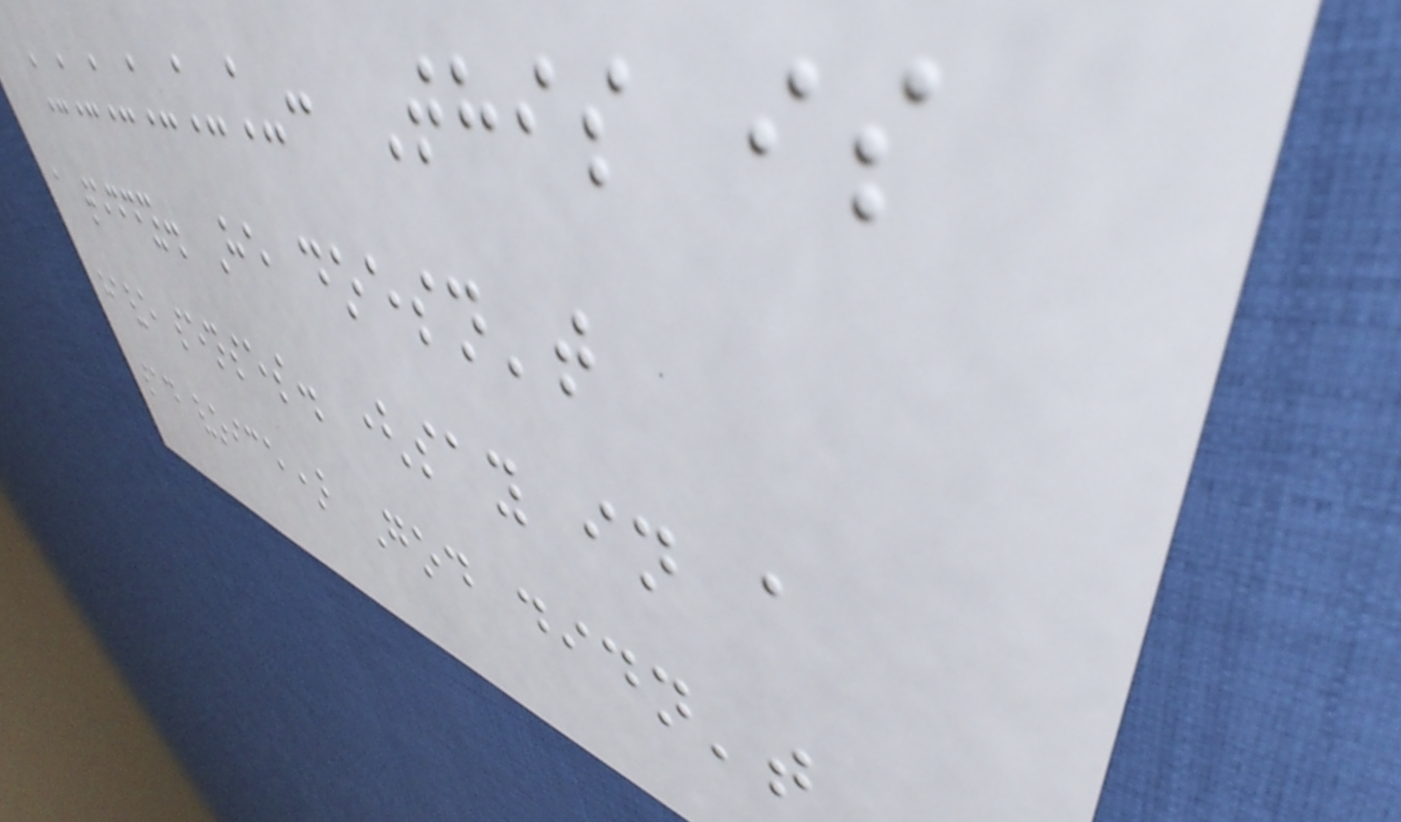______: This is
a teddy. He doesn't
have senses. (say in a
sad voice) God didn't
